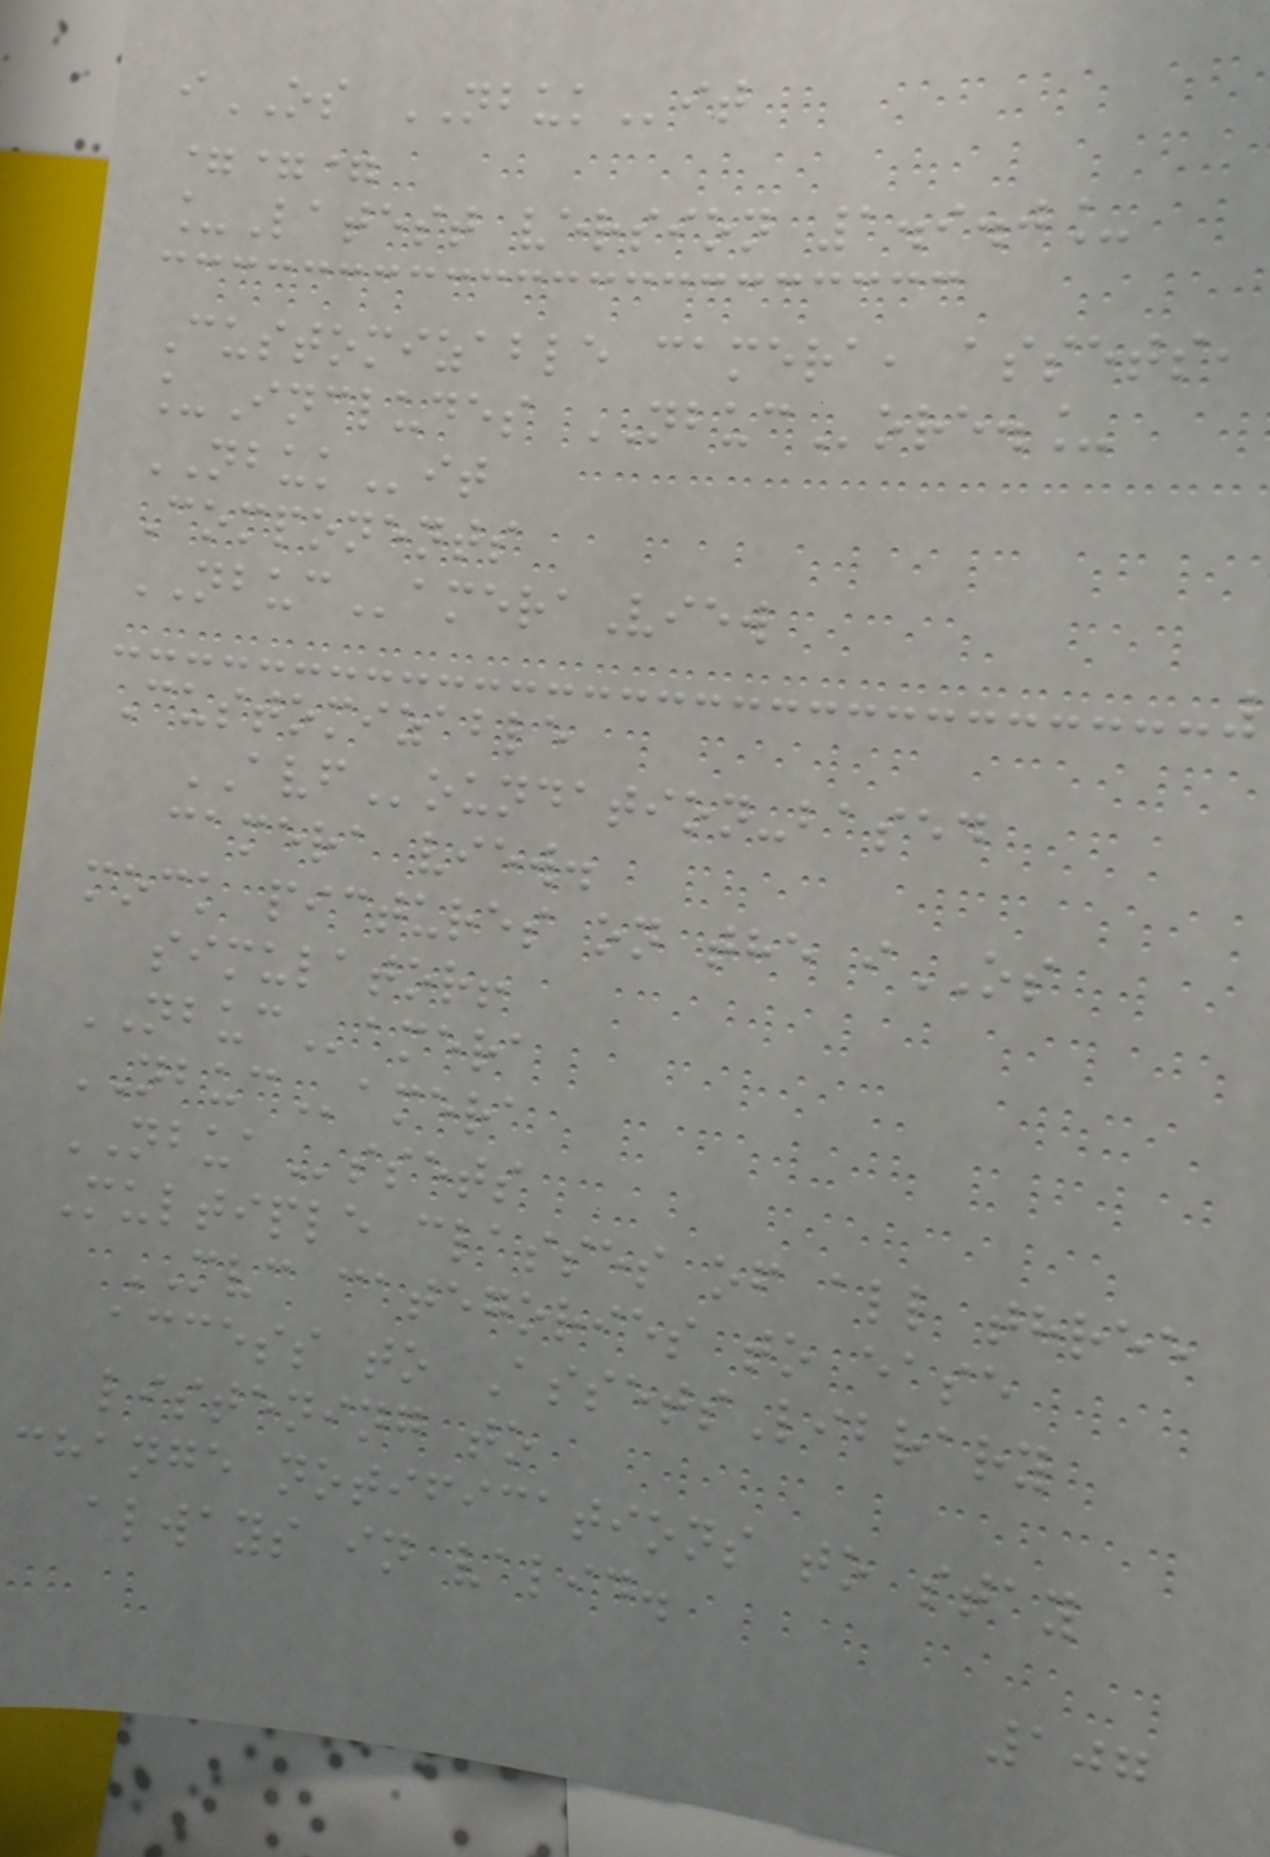iOS NBUKit
===
_Latest version 1.9.0_
Customizable camera, assets,
_Includes NBUCore._
NBUKit
Components
NBUCameraView
Customizable
AVFoundation-based
camera view.
mock pictures on the iOS
simulator!
NBUCamera
NBUCamera
NBUAssets
Multiple classes of all three
MVC categories to ease
access to AssetsLibrary
listening to
change notifications to stay
always in valid.
107
